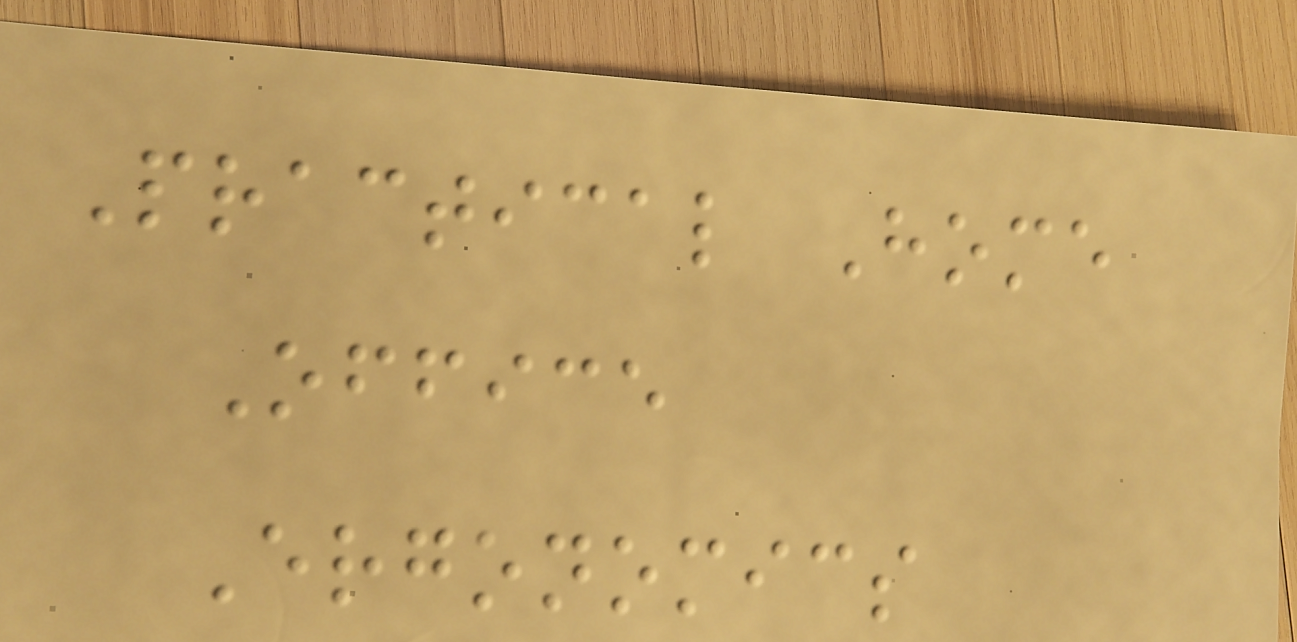Practical Home
Office
Ergonomics
